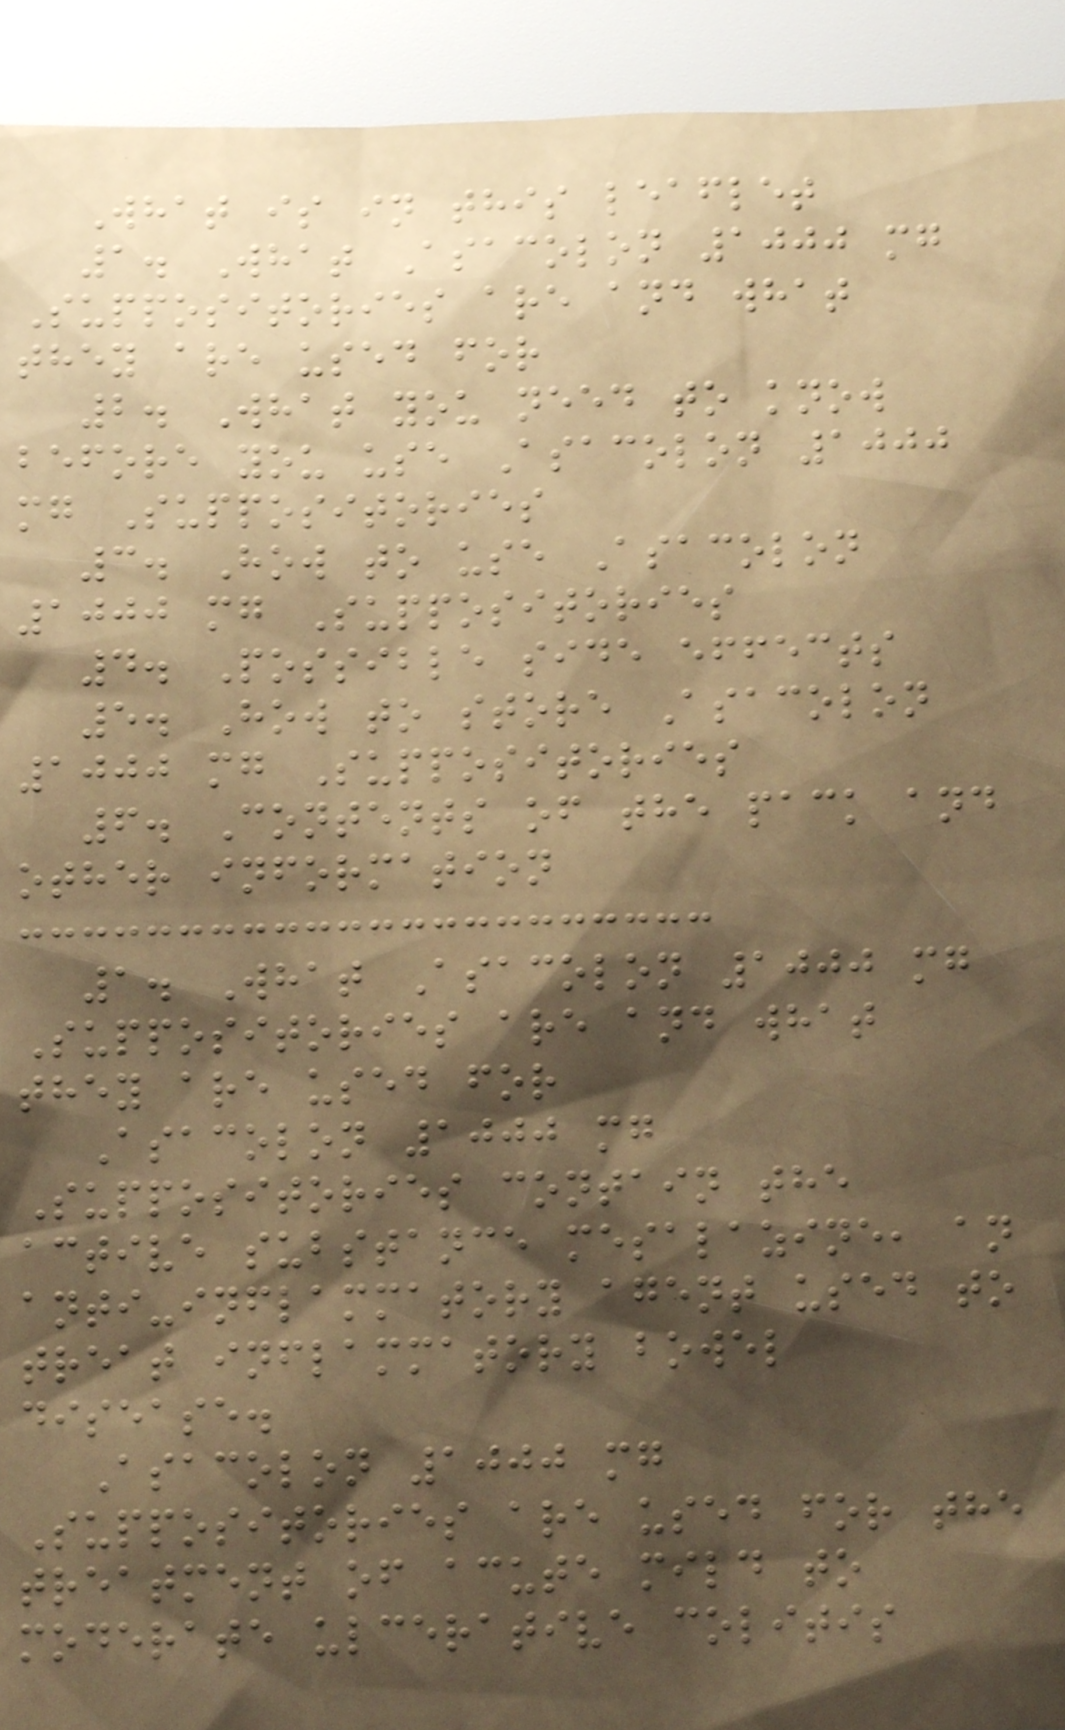What is in this leaflet
1. What Asacolon 1000 mg
Suppositories are and what
they are used for
2. What you need to know
before you use Asacolon 1000
mg Suppositories
3. How to use Asacolon
1000 mg Suppositories
4. Possible side effects
5. How to store Asacolon
1000 mg Suppositories
6. Contents of the pack and
other information
1. What Asacolon 1000 mg
Suppositories are and what
they are used for
Asacolon 1000 mg
Suppositories contain the
active substance mesalazine, an
anti-inflammatory agent used to
treat inflammatory bowel
disease.
Asacolon 1000 mg
Suppositories are used for the
treatment of acute mild to
moderate ulcerative colitis
